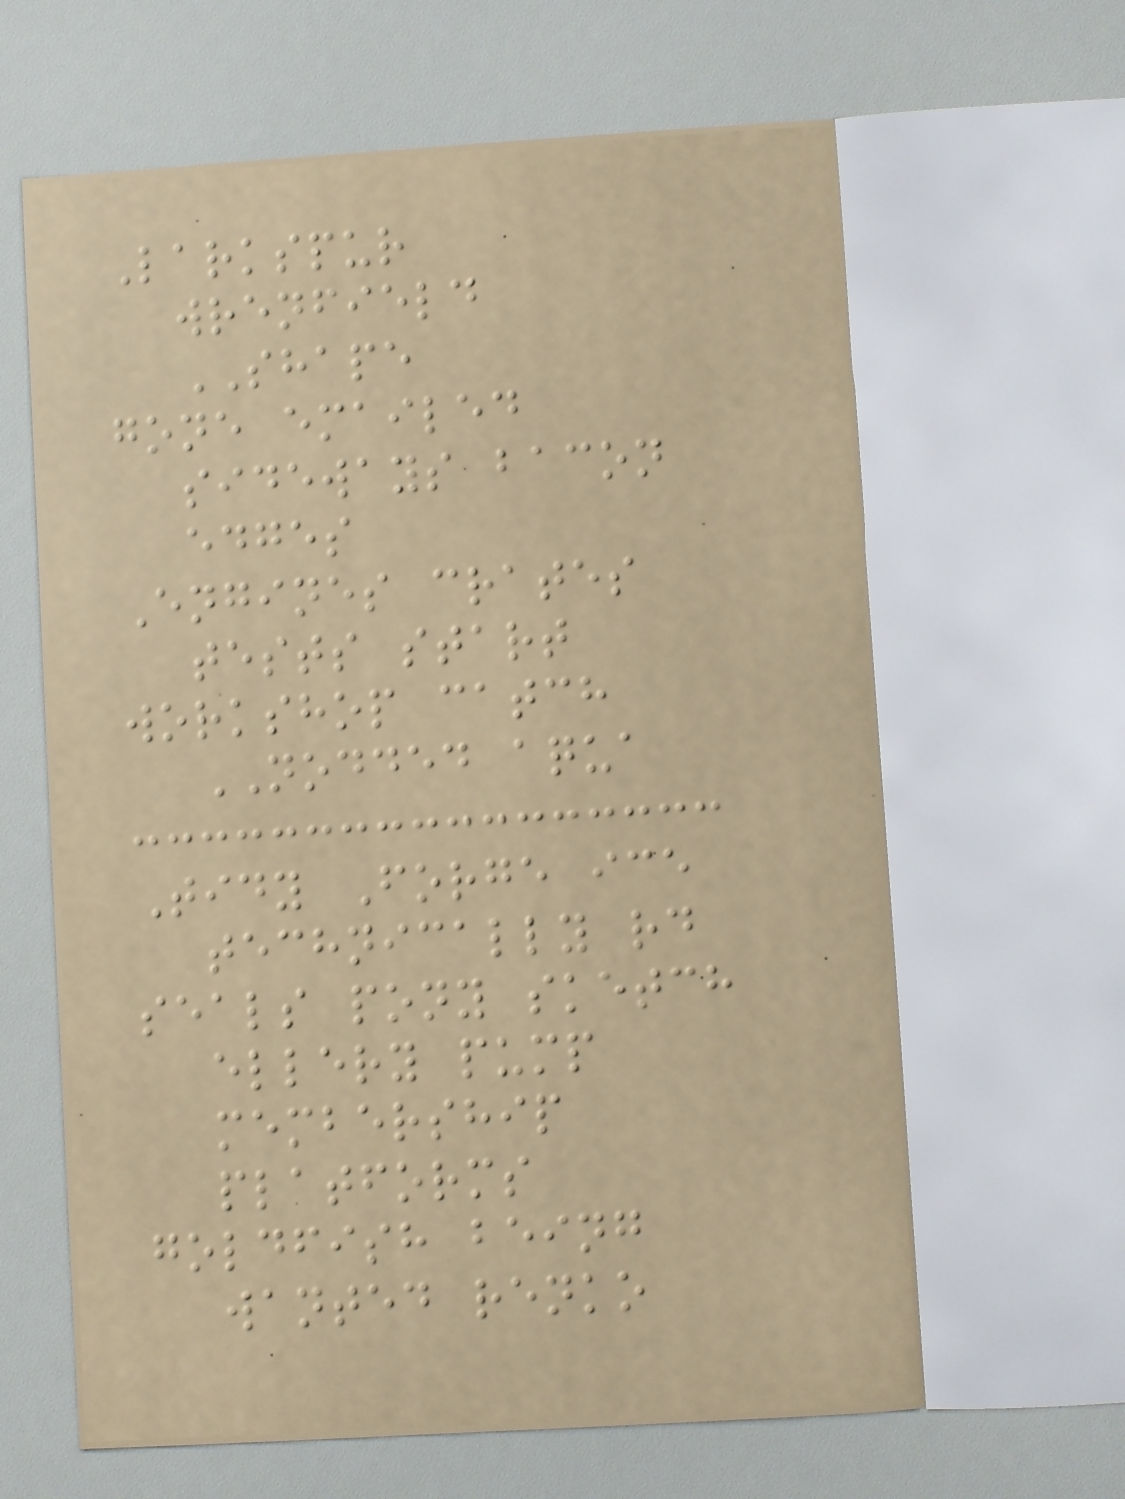Larkspur
wrenfield
SHAPE
gone emailed
sideways bacon
edges
Engines crates
tests start
workshop catch
NODDED aqua
Tidy Forge ice
technically rd
seals pony sketch
ellery pump
membership
platforms
goldfish being
wanted renko
